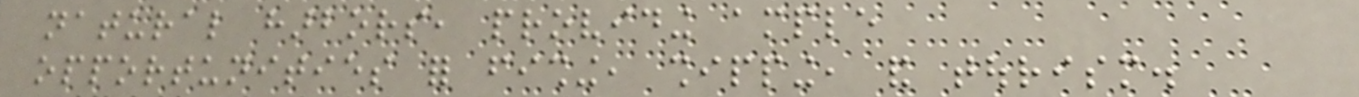natural harbors, providing ample
opportunities for fishing, shipping, and tourism.
